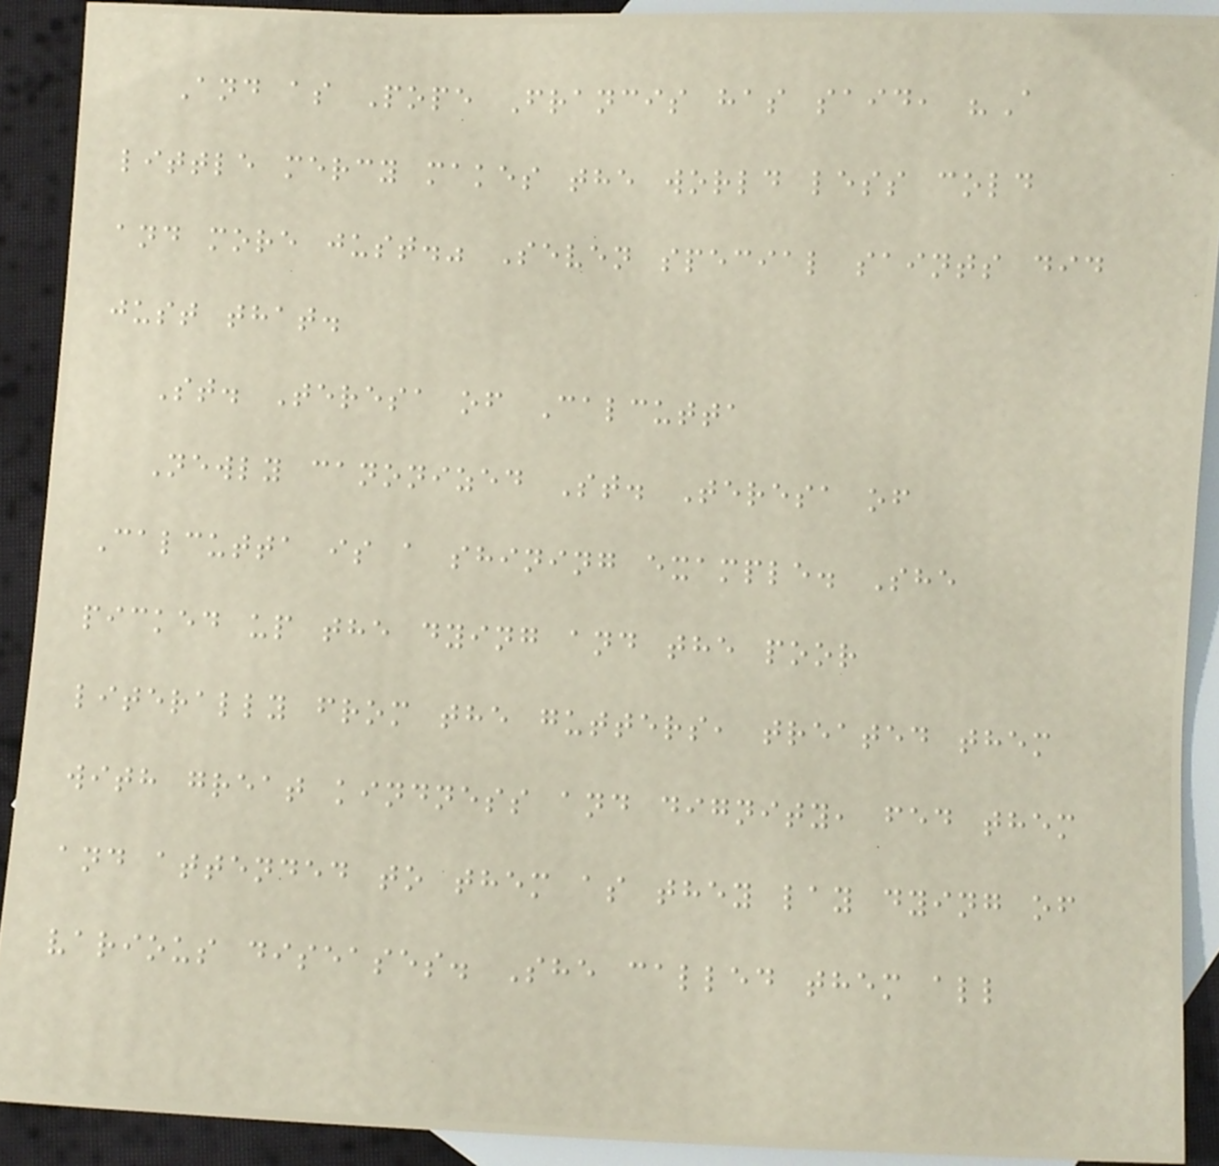And as Pope Francis has said, "A
little mercy makes the world less cold
and more just." Seven special saints did
just that.
St. Teresa of Calcutta
Newly canonized St. Teresa of
Calcutta is a shining example. She
picked up the dying and the poor
literally from the gutters, treated them
with great kindness and dignity, fed them
and attended to them as they lay dying of
various diseases. She called them all
